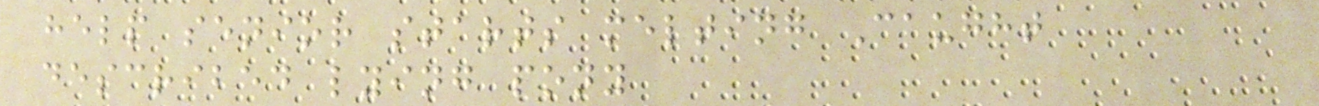help senior starts melting Caught
described lying pony
